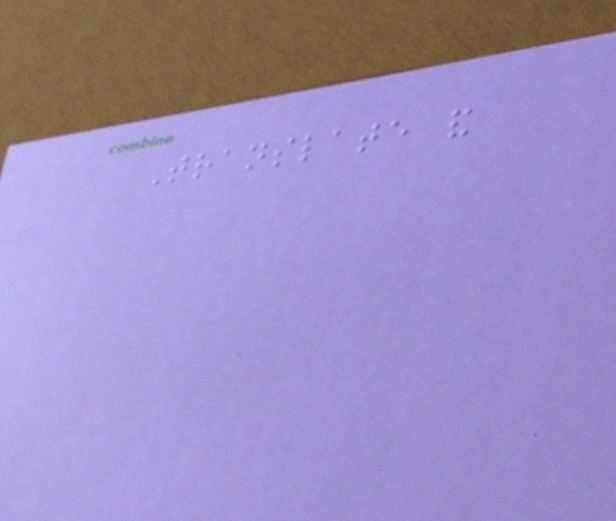Translate and
